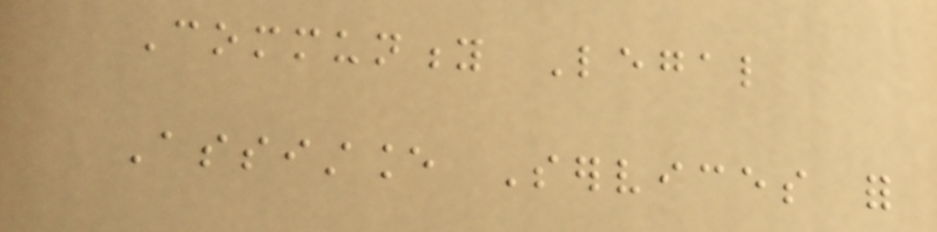Community Legal
Assistance Services for
